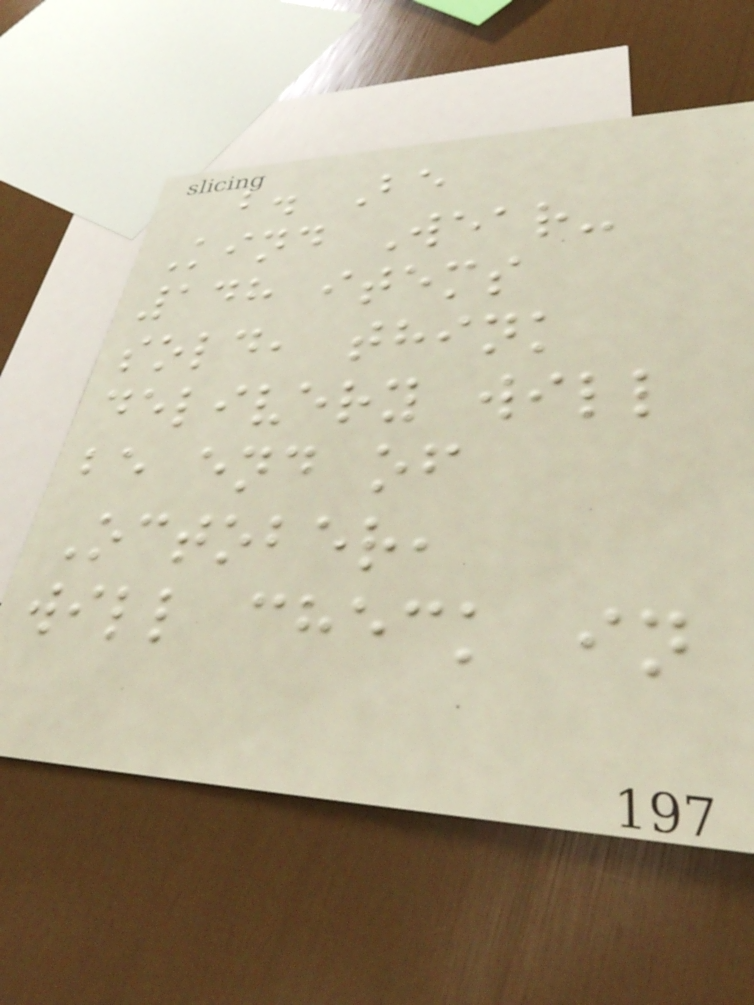b. Be
Kind Wear-
148 items
sold, think
delivery will
be end of
October,
will check in
